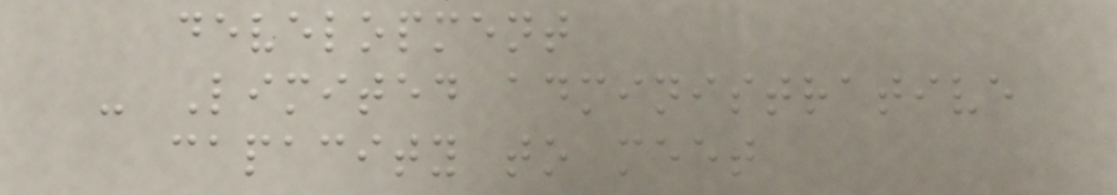development
- Limited administrative
capacity to meet
